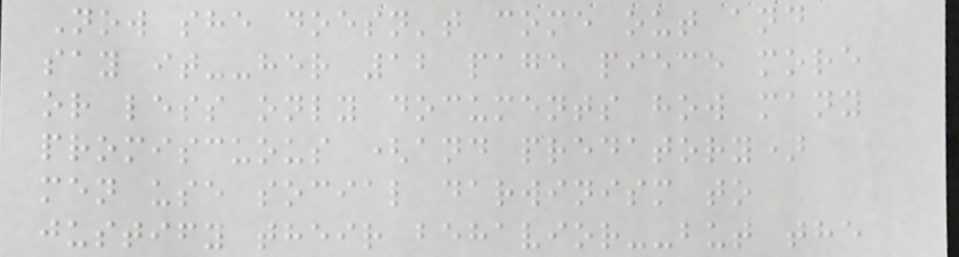Now she doesn't come out and
say it--her 12 page piece more
or less only documents how many
promiscuous (and predatory)
men use social darwinism to
justify their behavior--but the
